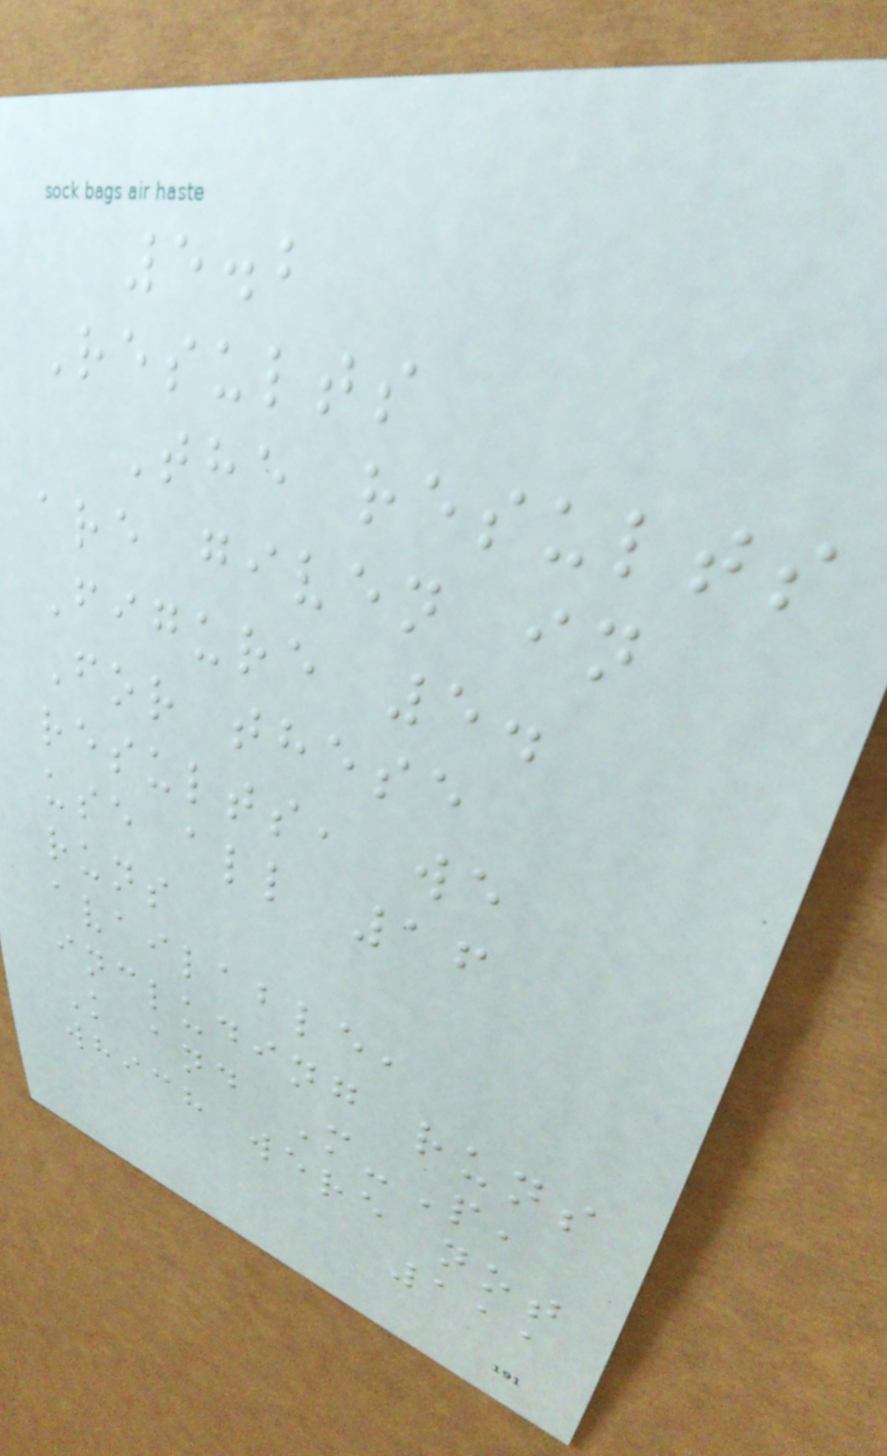5.2
Results
The results
are given in
Figure 5.
For these
results, we
use all 16
runs
available,
including runs
K and M-P,
which were not
111
